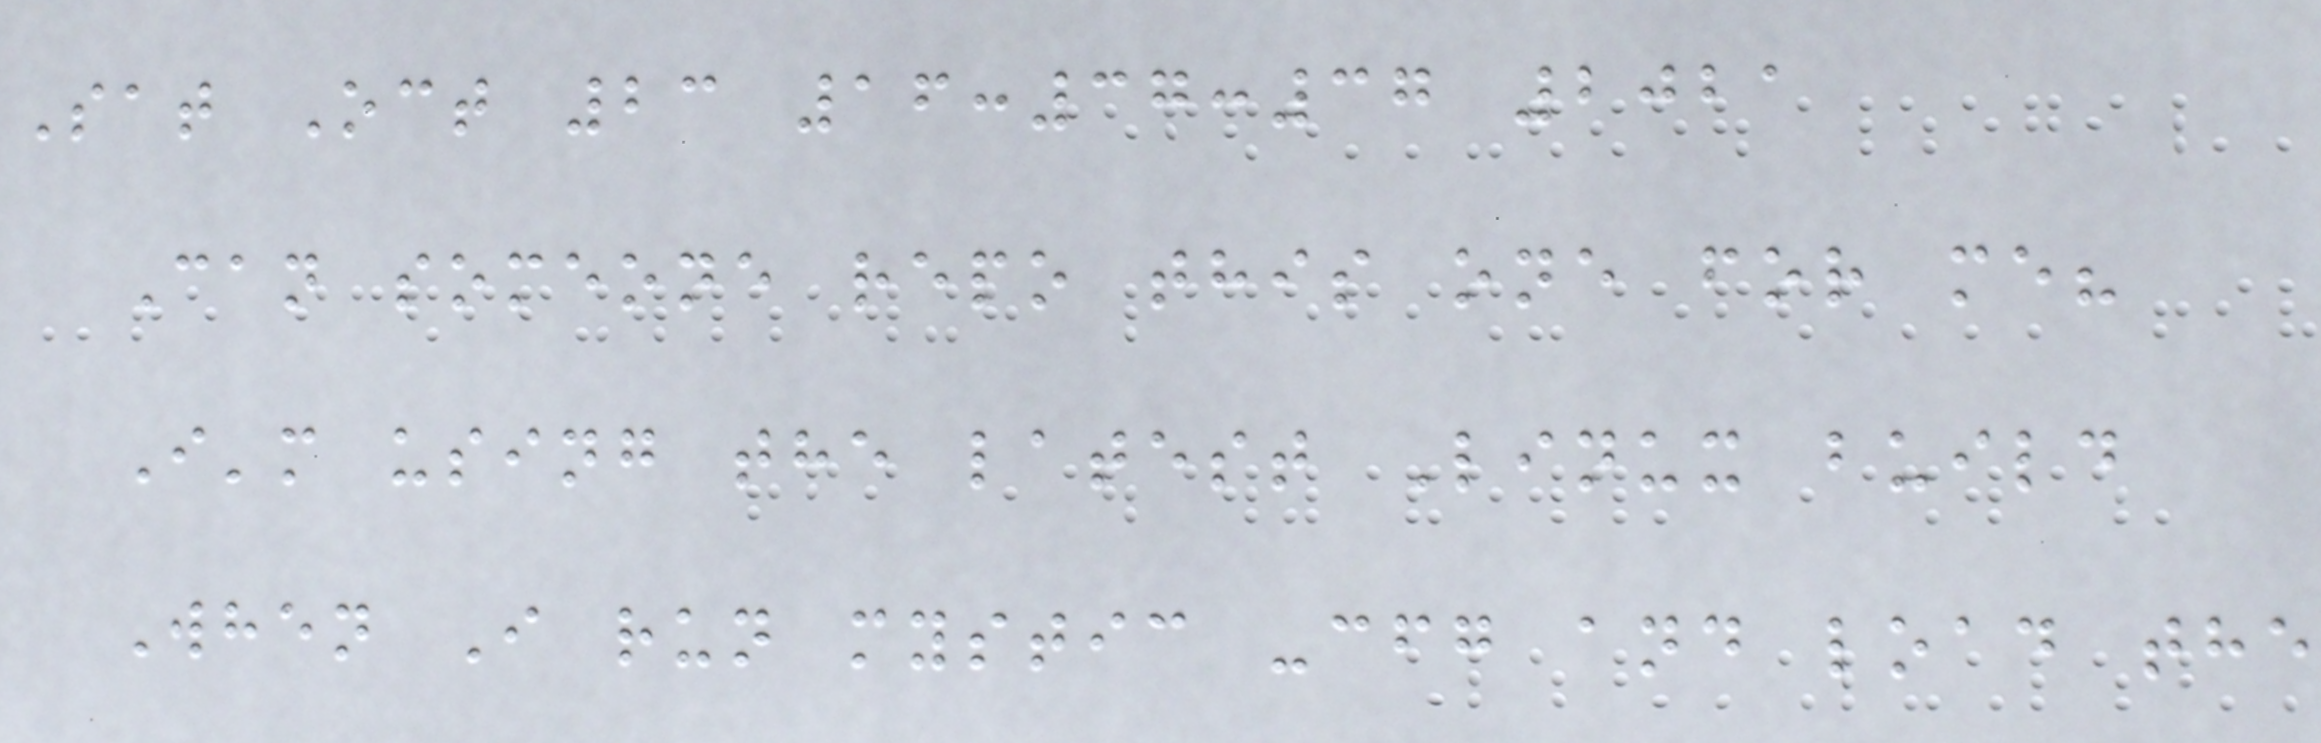Sat Oct 23 16:37:37 2021
Can someone repo this one for me?
I'm using the latest Linux build
When I run mystic -cfg and load the
